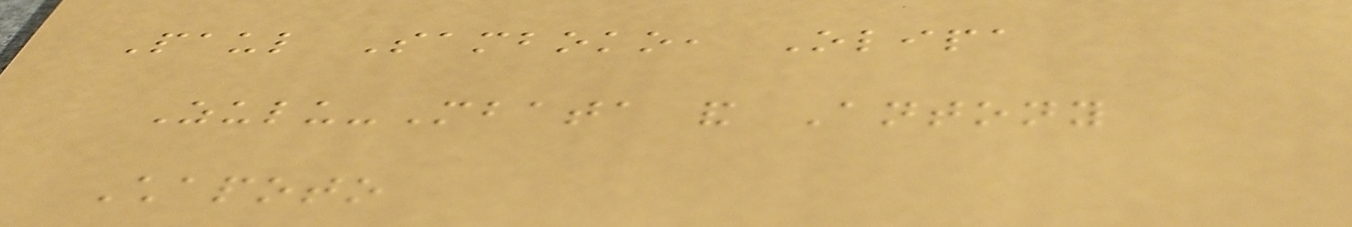Paul Samboko, Olipa
Zulu-Mbata and Antony
Chapoto
